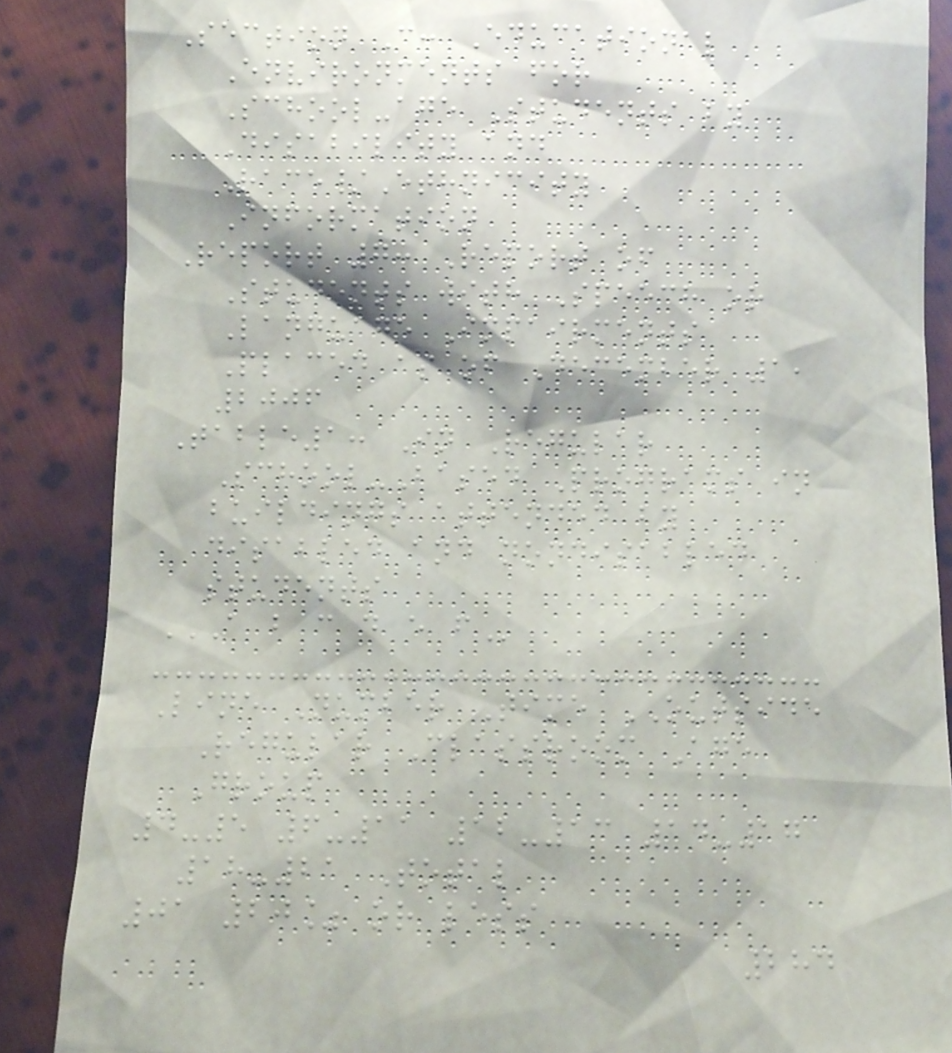Section C: Educational
Environments for
School-age Students by
Disability and
Race/Ethnicity
Information
Report 7: Report of
Students with Speech or
Language Impairments
Placed as of December 1,
2006
Table1: In Regular
School-Based Programs in
buildings attended by
disabled and nondisabled
students
A B C D E F
Line Number Time OUTSIDE
Regular Classroom Age
Group
4-5 6-11 12-13 14-17
18-21 Total
01 20% or less
284
